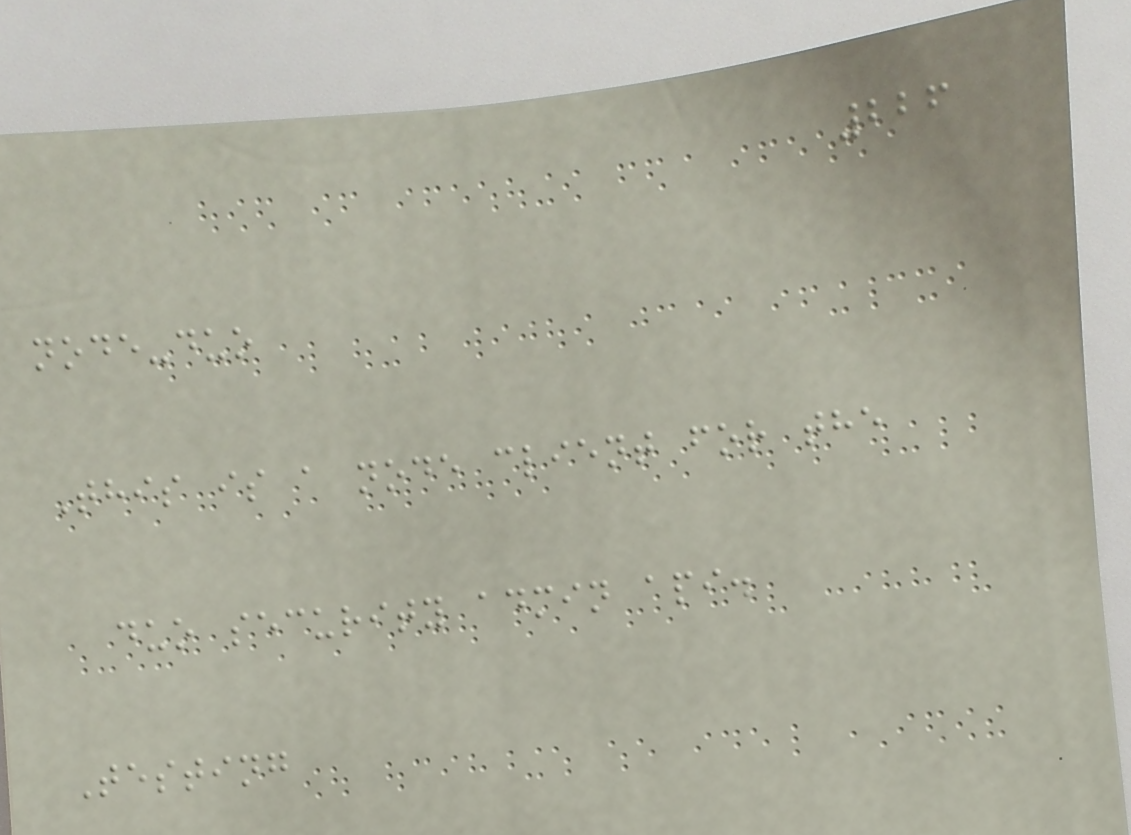226
node-duo
This is a node client for the
duo security admin api.
Testing
